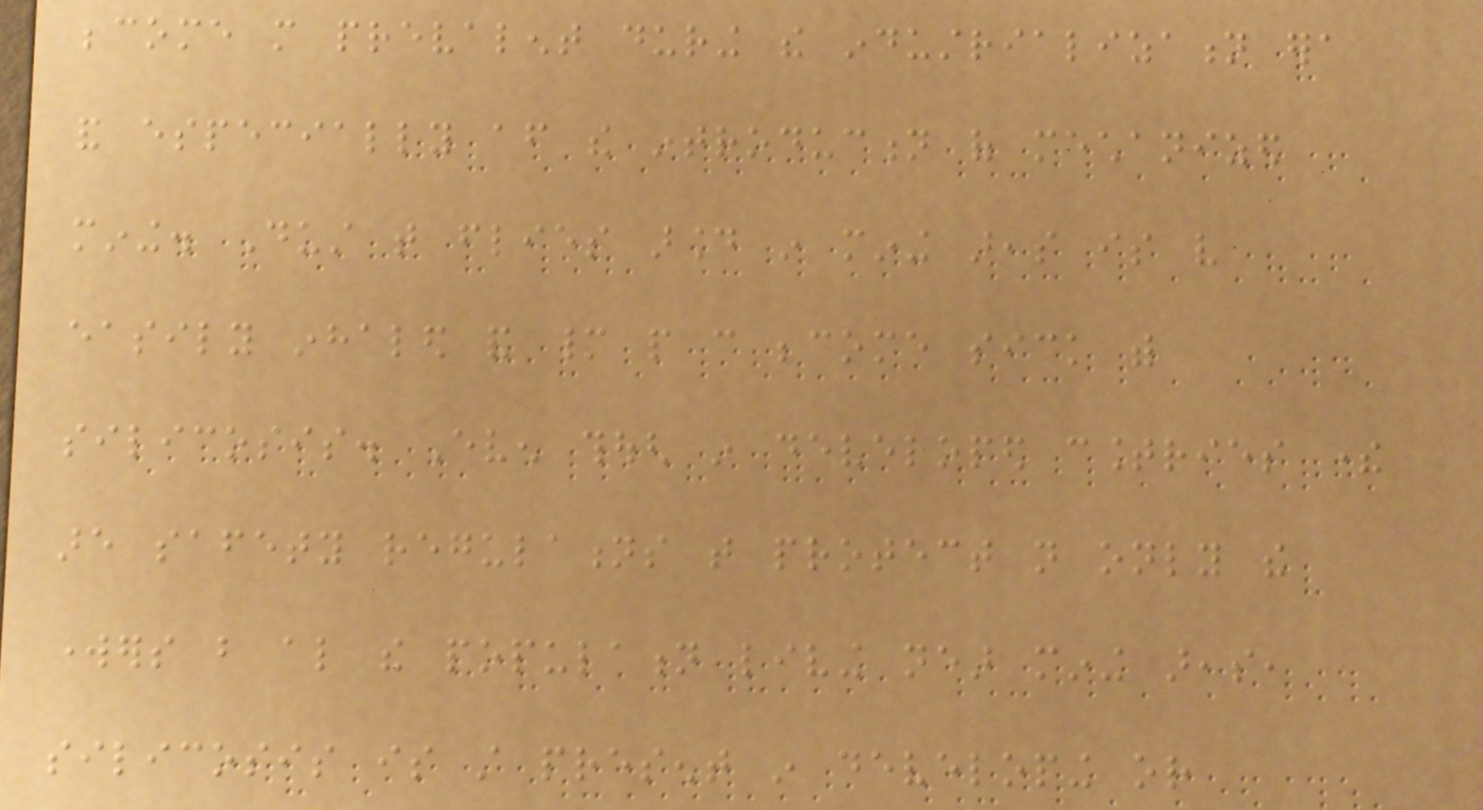become more prevalent during the industrialization era
and especially after the introduction of mechanized
mining. Dust that flies around in mining areas is very
easily inhaled and many people can become sick with
silicosis. Even though in developed countries there
are safety regulations that protect not only the
workers but also the population living near mining areas,
silicosis is still present in developing or
